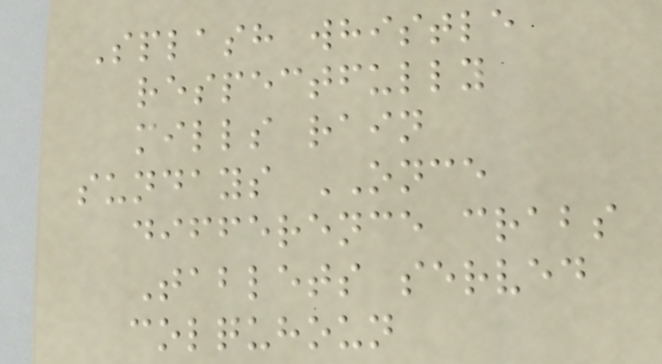Splash whistle
respectfully
mills rain
sundays ONCE
difference crabs
Tablets served
colquhoun
